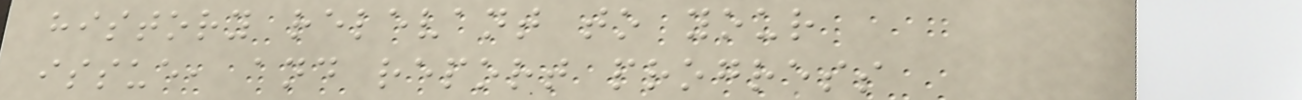history relevant to your
issue, and report progress
